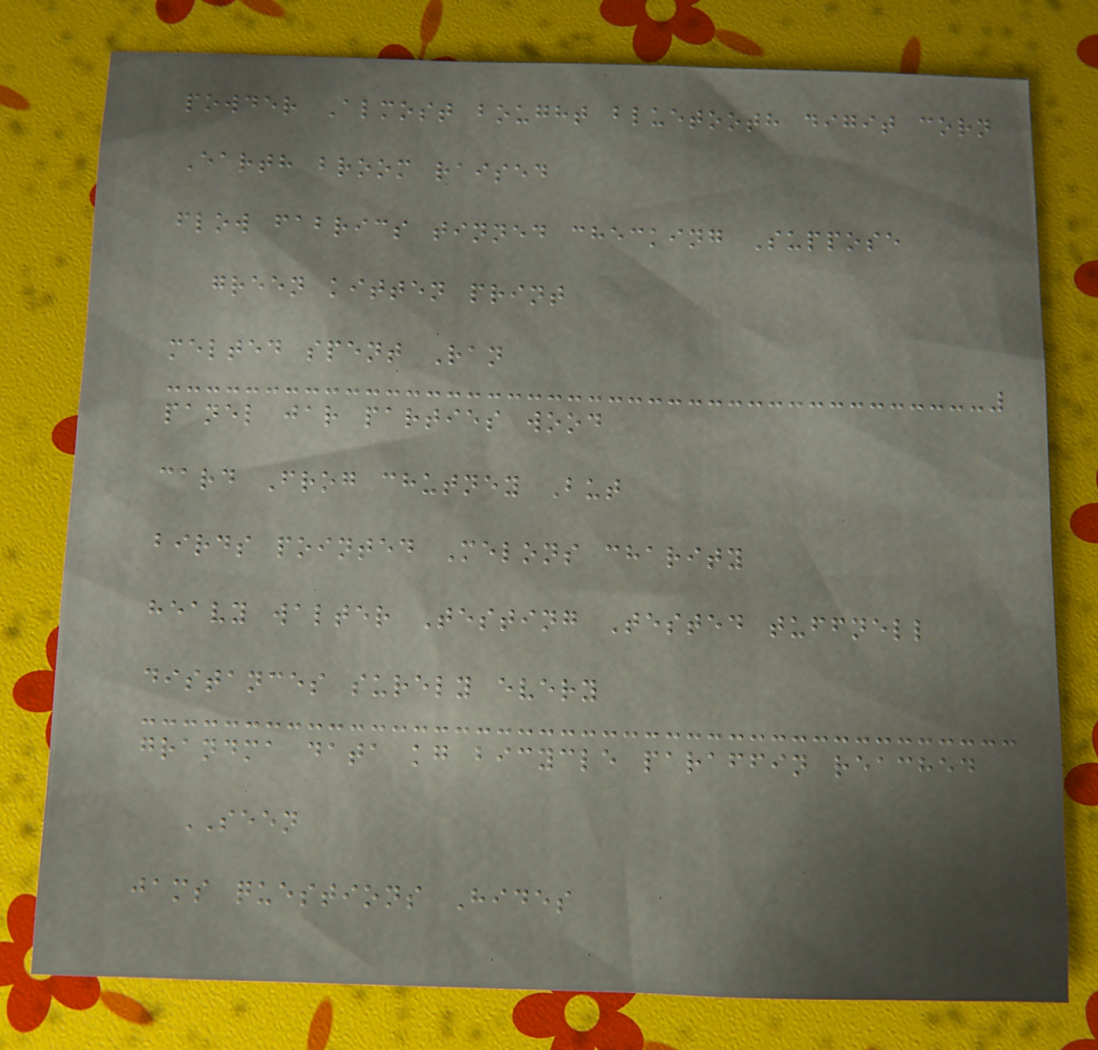powder Almost bought bluetooth digit corn
Earth broom raised
flow fabrics tinned checking Suppose
green kitten print
melted spent Ran
panel jar parties wood
card Frog chutney But
birds pointed Melons charity
heavy walter Testing Tested tuffnell
distances surely every
grandma data kg bicycle paraffin reached
SEEN
jams questions Hides
